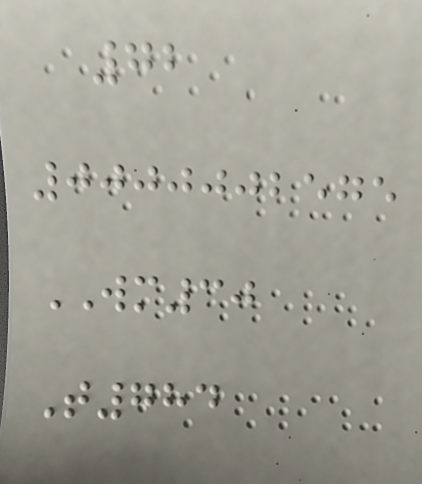72
0000002575
WM30
T784
